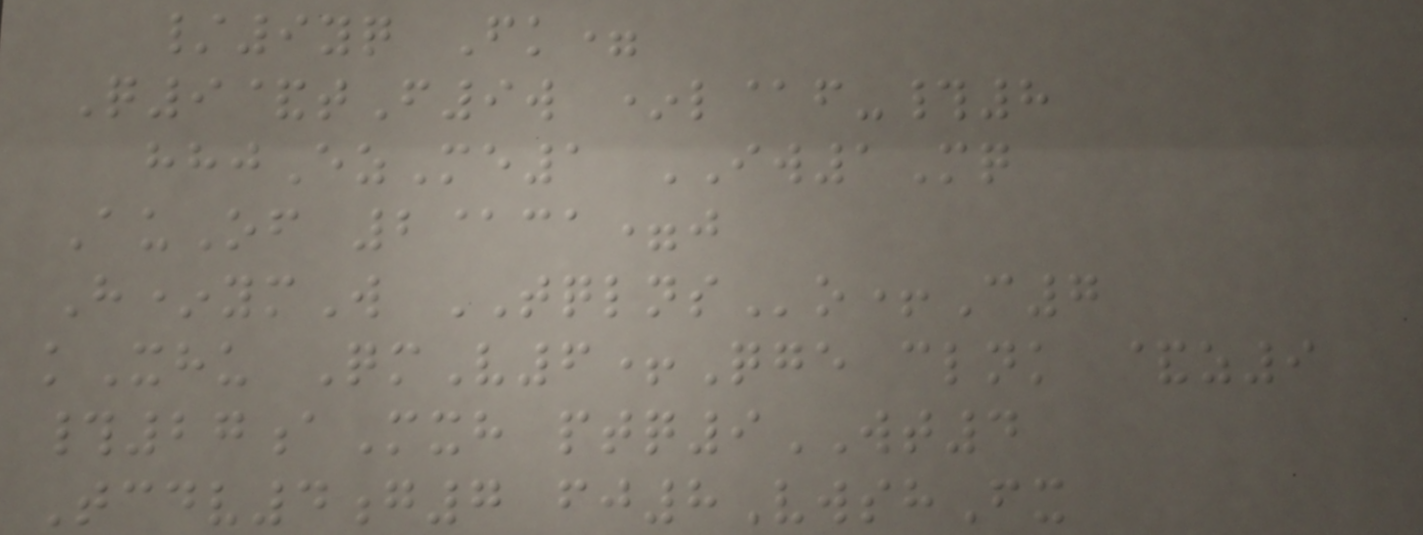/9yq Fk=
Q9&tF9w *l@f-#8
hhjEzMe1 IW1Mq
AuOf 2@ca=j
H*ymW TQLNSo+C7
kXhu QmV6+Qge clnk &z9
#27aMxh ptq9WT4
Tcdv4g7 fj8VwshFx
